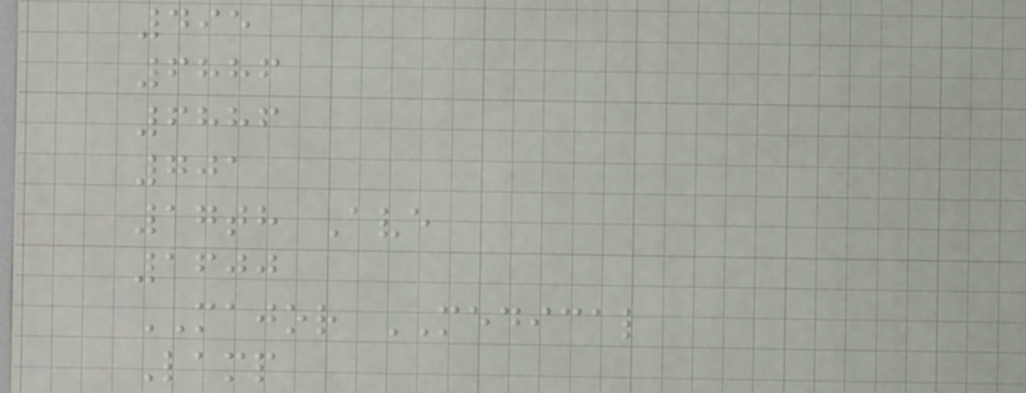495
6886
6886
701
17th Ave
1600
MAJOR MEDICAL
Lamp
